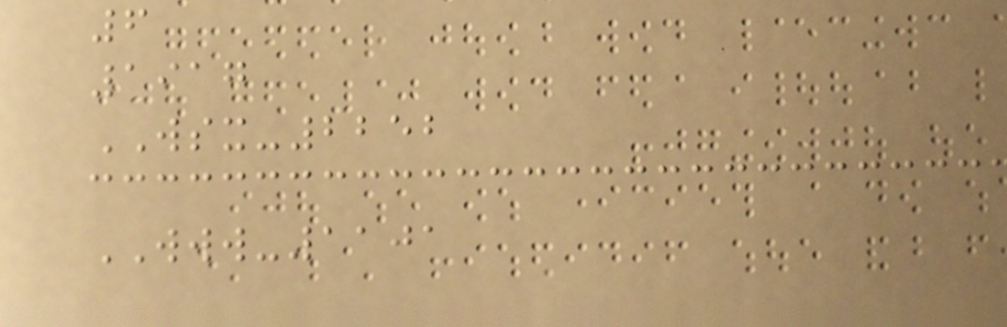6
1917
WSX-2252
WWW-1101
